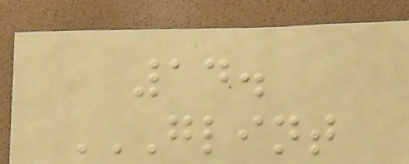14.
GLINT
